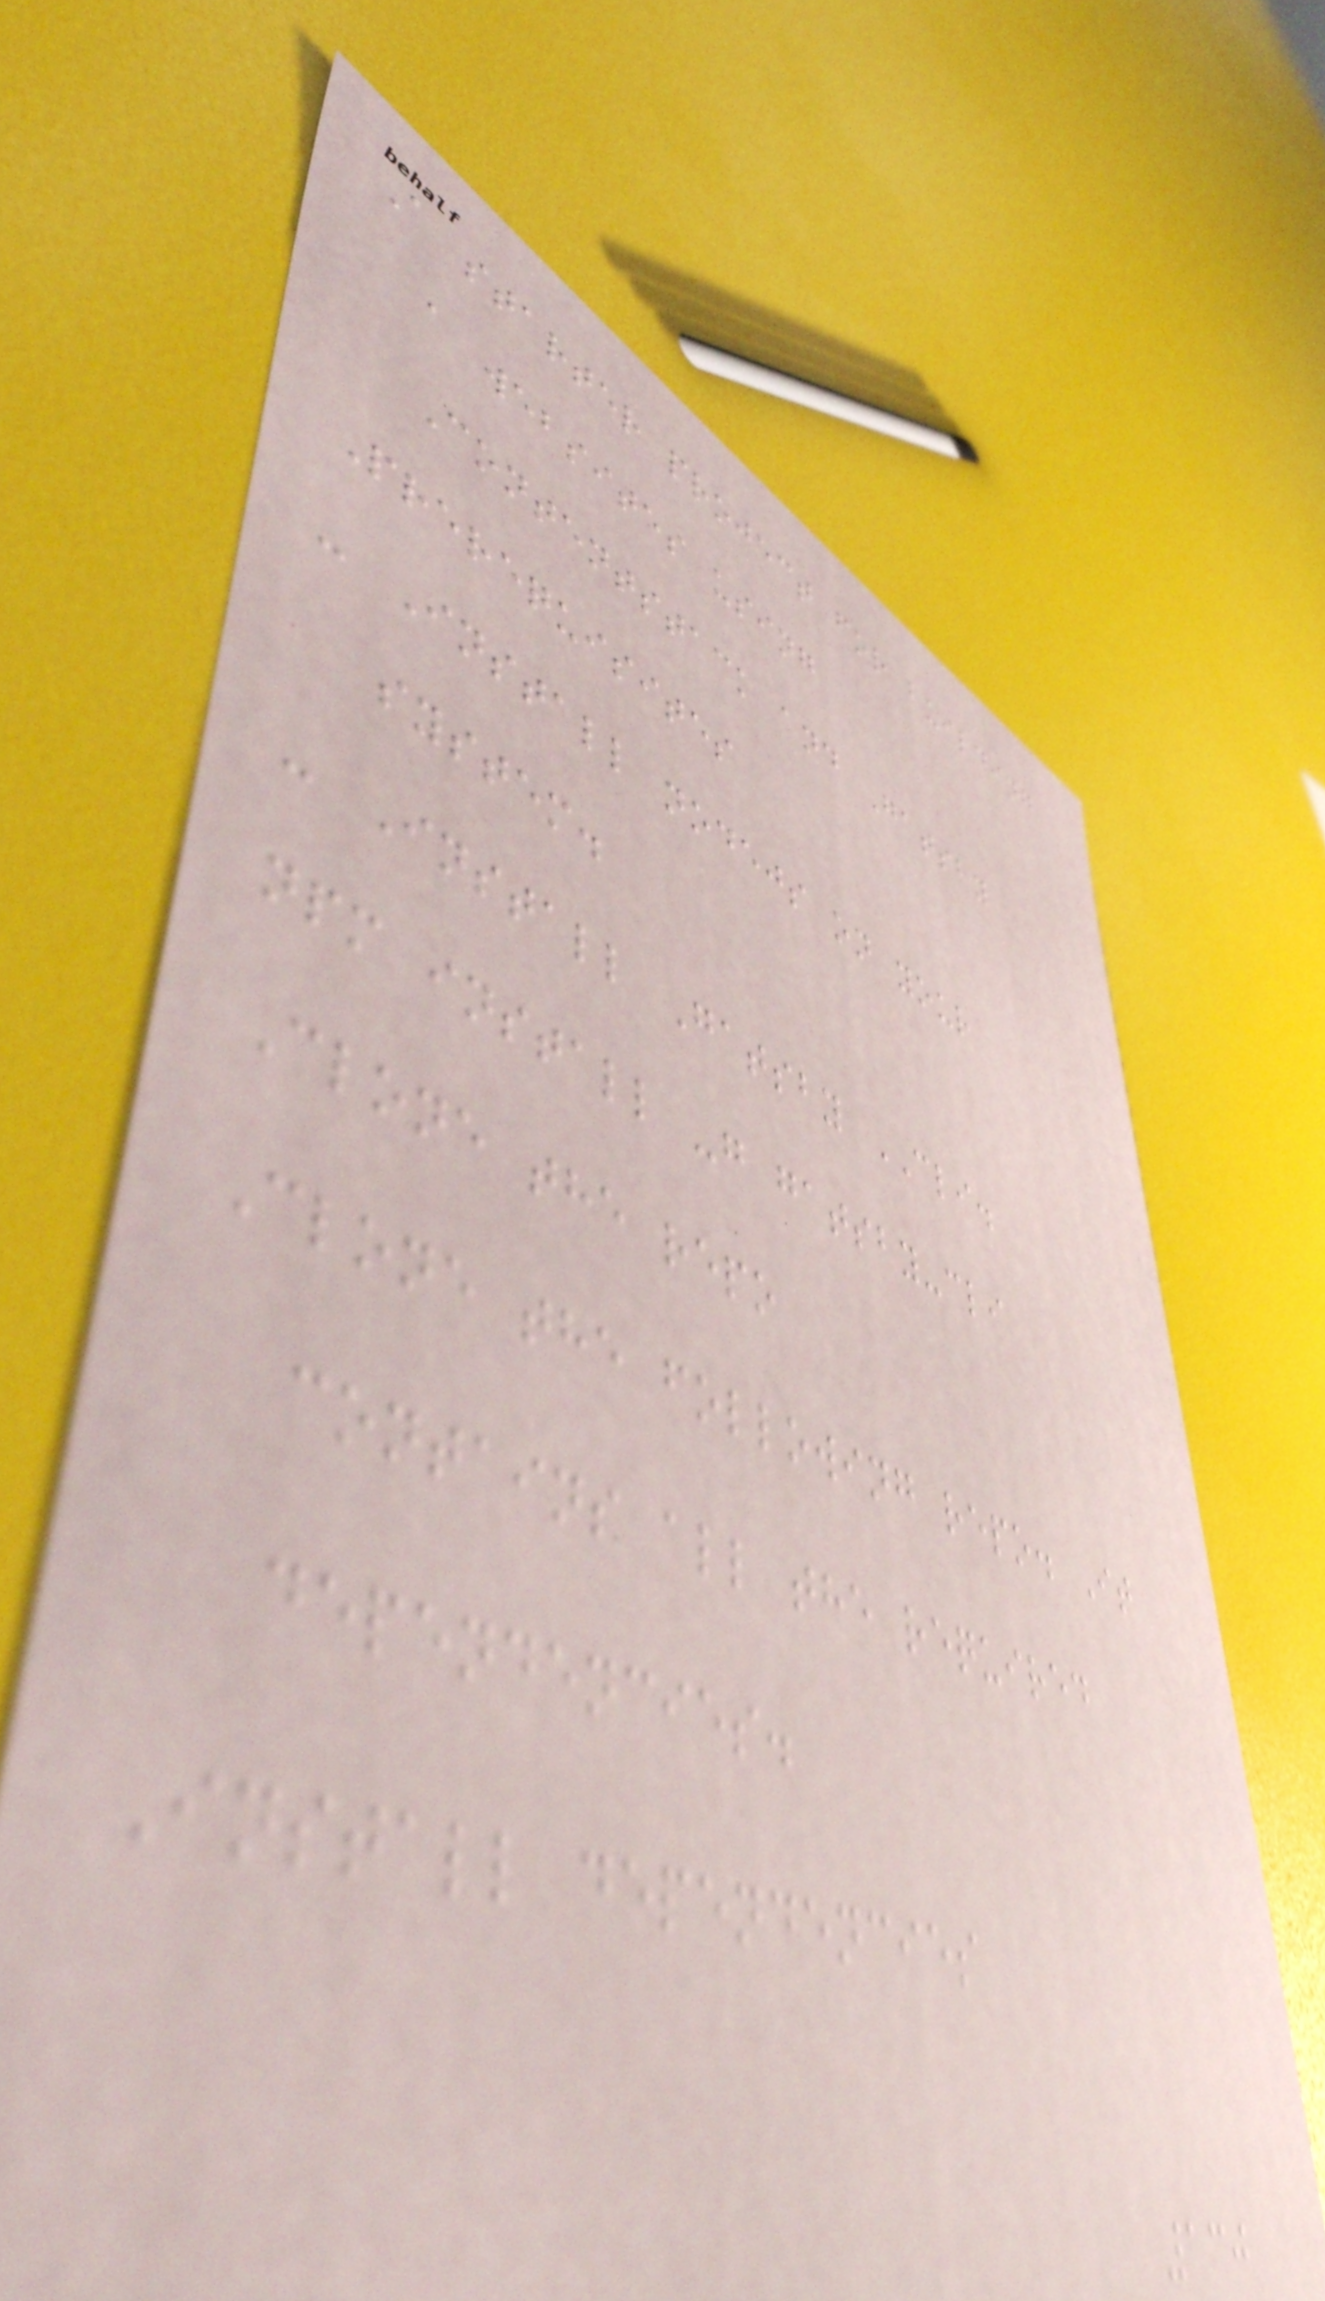A starter project for building
a websites using
Contentstack and Gatsby
Prerequisites
- Install nodejs on your
system.
- Install Gatsby CLI.
npm install -g gatsby-cli
Clone the repo
Clone the following repo. It
contains all the required
dependencies.
Install dependencies
130
